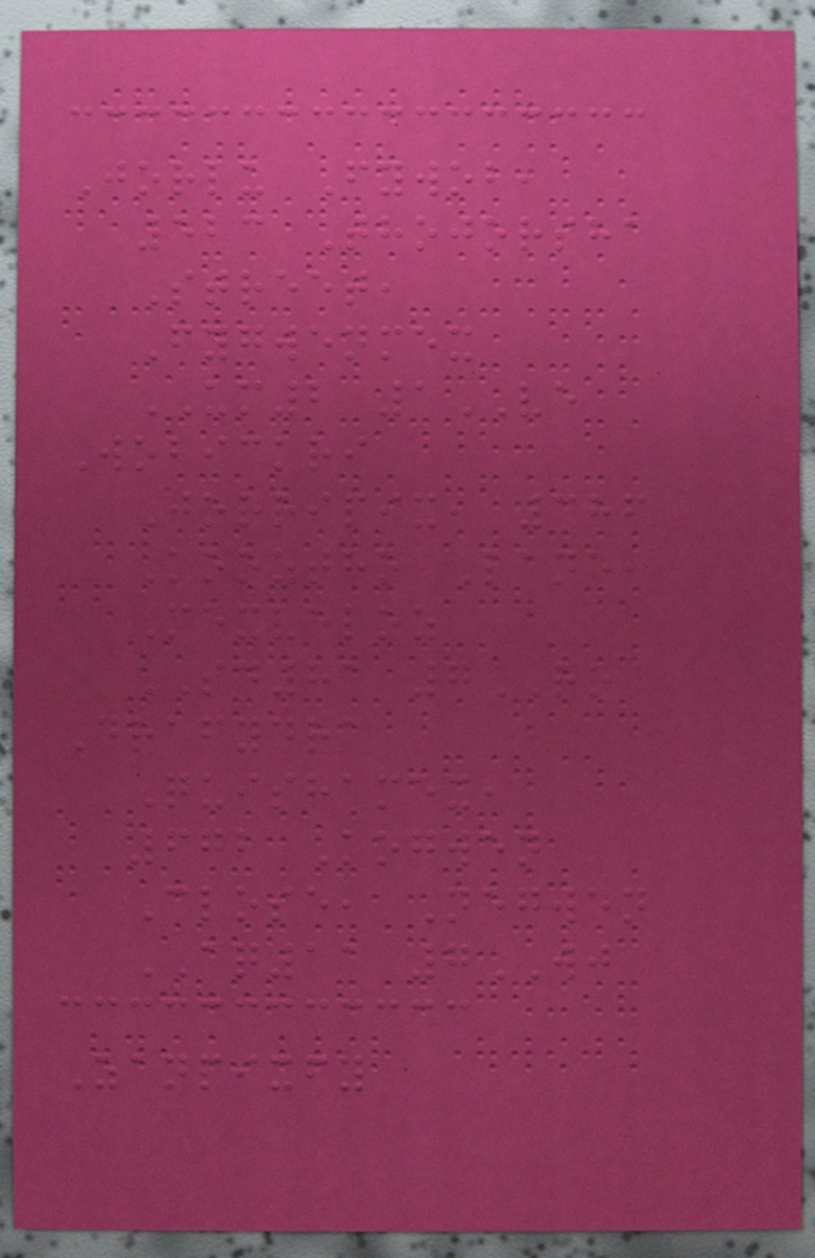Jorlu Fywob,
523 Thojorsha
Street,
Fygwenmex
UM2 1VE
Wobickri
Jorripix, 386
Kooztho Lane,
Mexveloz
SD81 7RO
Drafydra
Quishamex,
672 Kogwen
Close, Negwen
AQ11 7WJ
Zanpixfy
